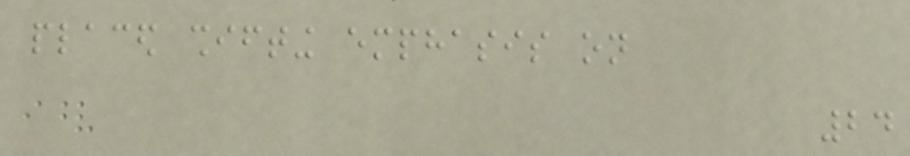placed shifting emphasis on
24
